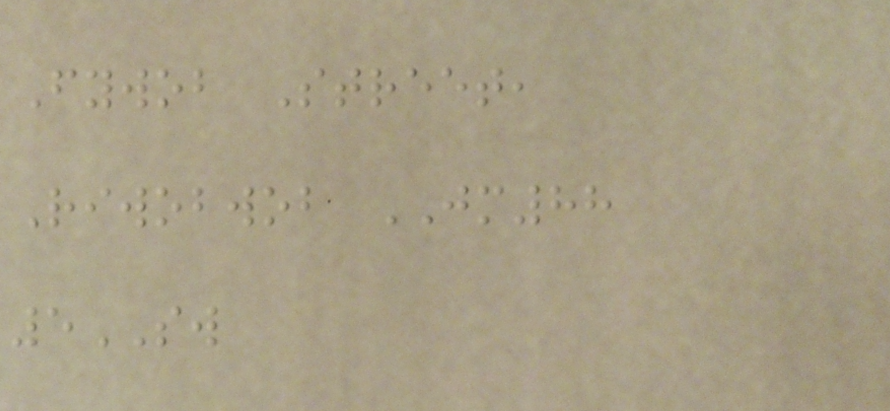Fywob Street,
Riwobwob JM88
5SW
